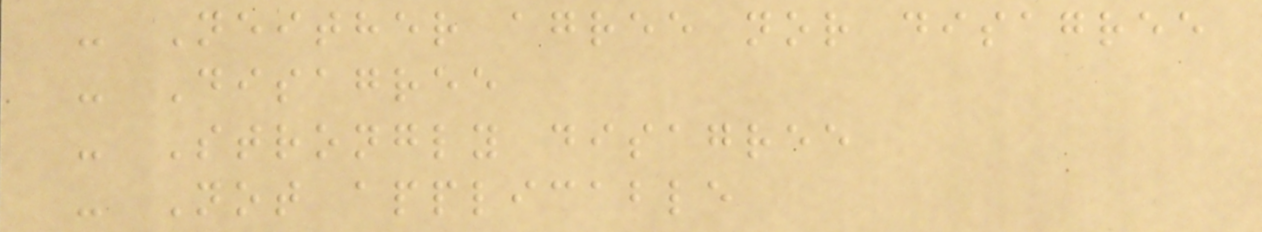- Neither agree nor disagree
- Disagree
- Strongly disagree
- Not applicable
